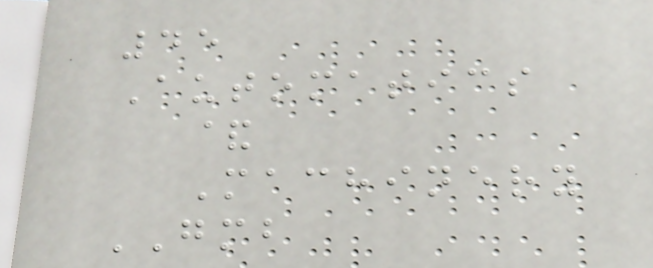45
Automatics
&
Machinery
GMB
